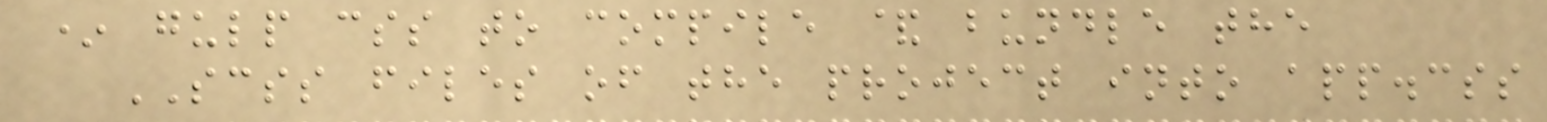* gulp css to compile & bundle the
SCSS files of the project into app.css
